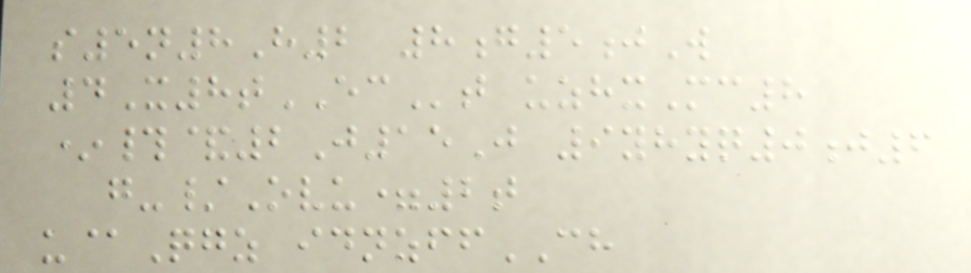s5n8H2 8g5jW
4X8tECt uzhxMc8
*#&2J15J 9yhyq0j6
g-/Ovu=2t
u@Qgz idnzffCH
